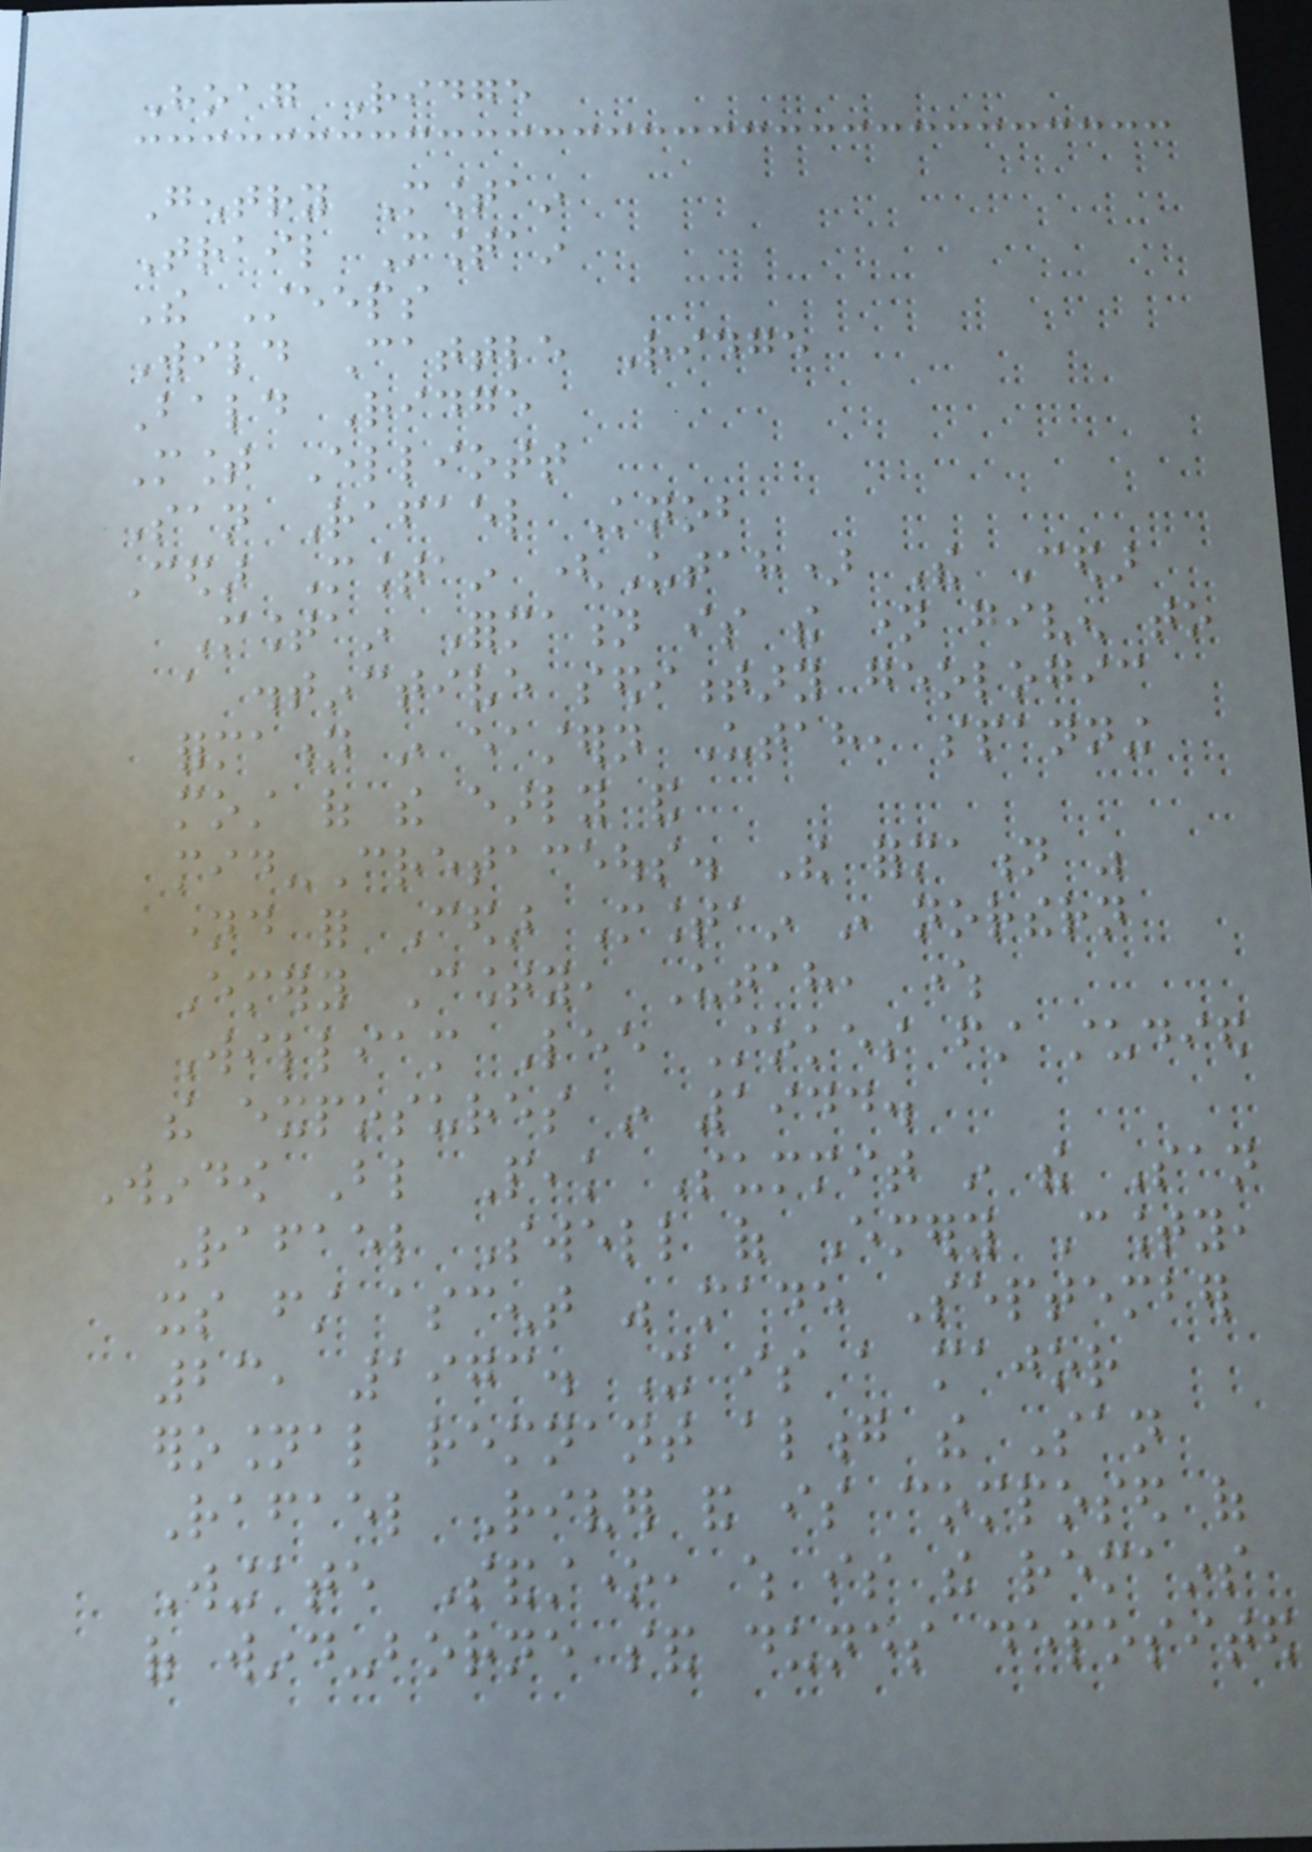Hoag Ridge
Gentry Mountain
Trail Mountain
The Steeps
Wild Cattle Ridge
Bald Ridge
Mount Elliott
San Rafael Knob
Cedar Mountain (Utah) The Cedar
Mountain Formation is the name given to
a distinctive sedimentary geologic
formation in eastern Utah, spanning
most of the early and
mid-Cretaceous. The formation was
named for Cedar Mountain in northern
Emery County, Utah, where
William Lee Stokes first studied
the exposures in 1944.
Window Blind Peak Summit in the San
Rafael Swell of Emery County,
its first ascent was made September
23, 1973. It is a major
erosional remnant along the San
Rafael River and is composed of
Wingate Sandstone, which is the remains
of wind-borne sand dunes deposited
